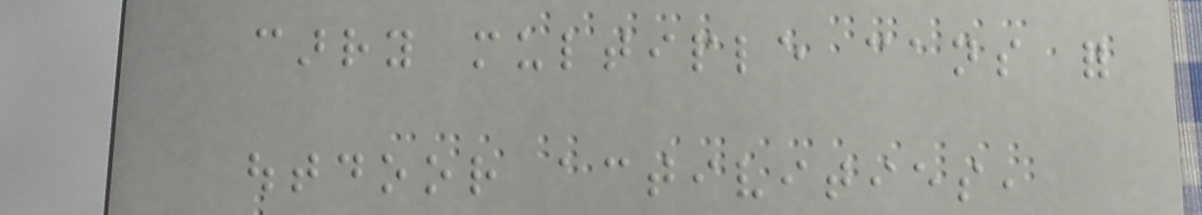carry multiple cans for
outdoor activities,
